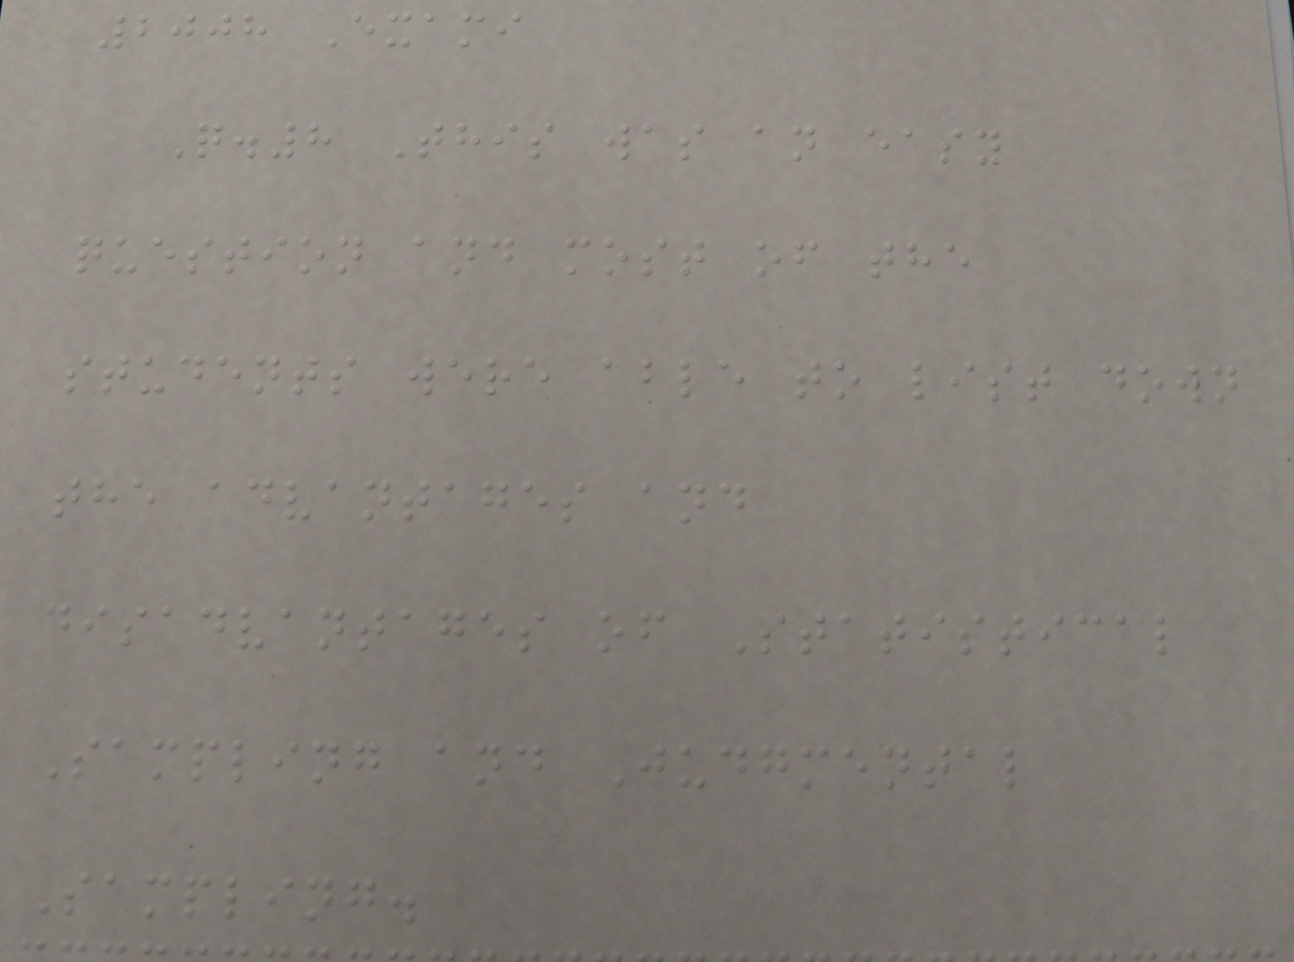2008 Exami
Q.8 This was an easy
question and most of the
students were able to list down
the advantages and
disadvantages of Statistical
Sampling and Judgmental
Sampling.
